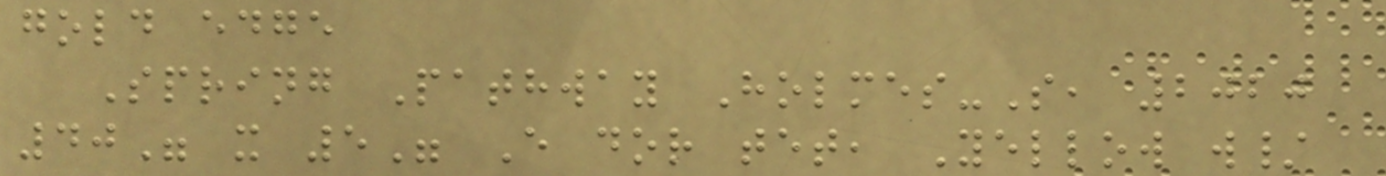gold edge
Spring Pathway Holmes-S, 2020
40" x 5" E dor tet, Yellow w/
